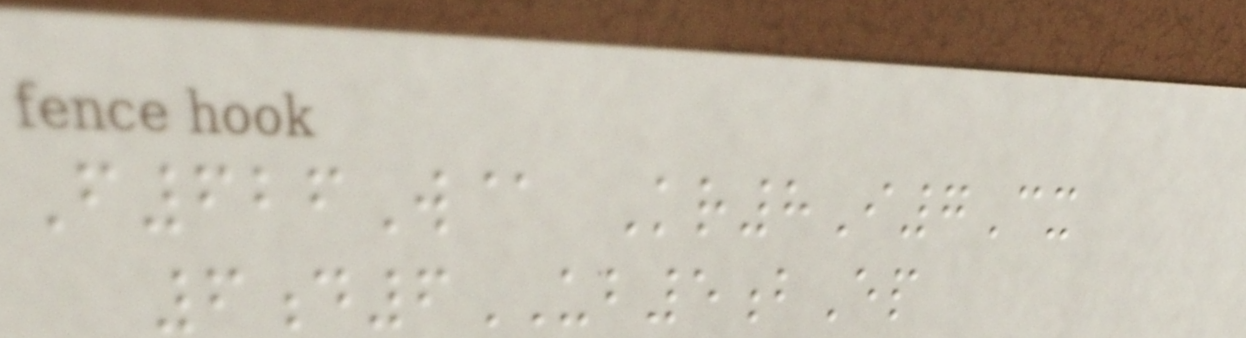F626W@ Kr8I7Cx
6d6UB5bEp
